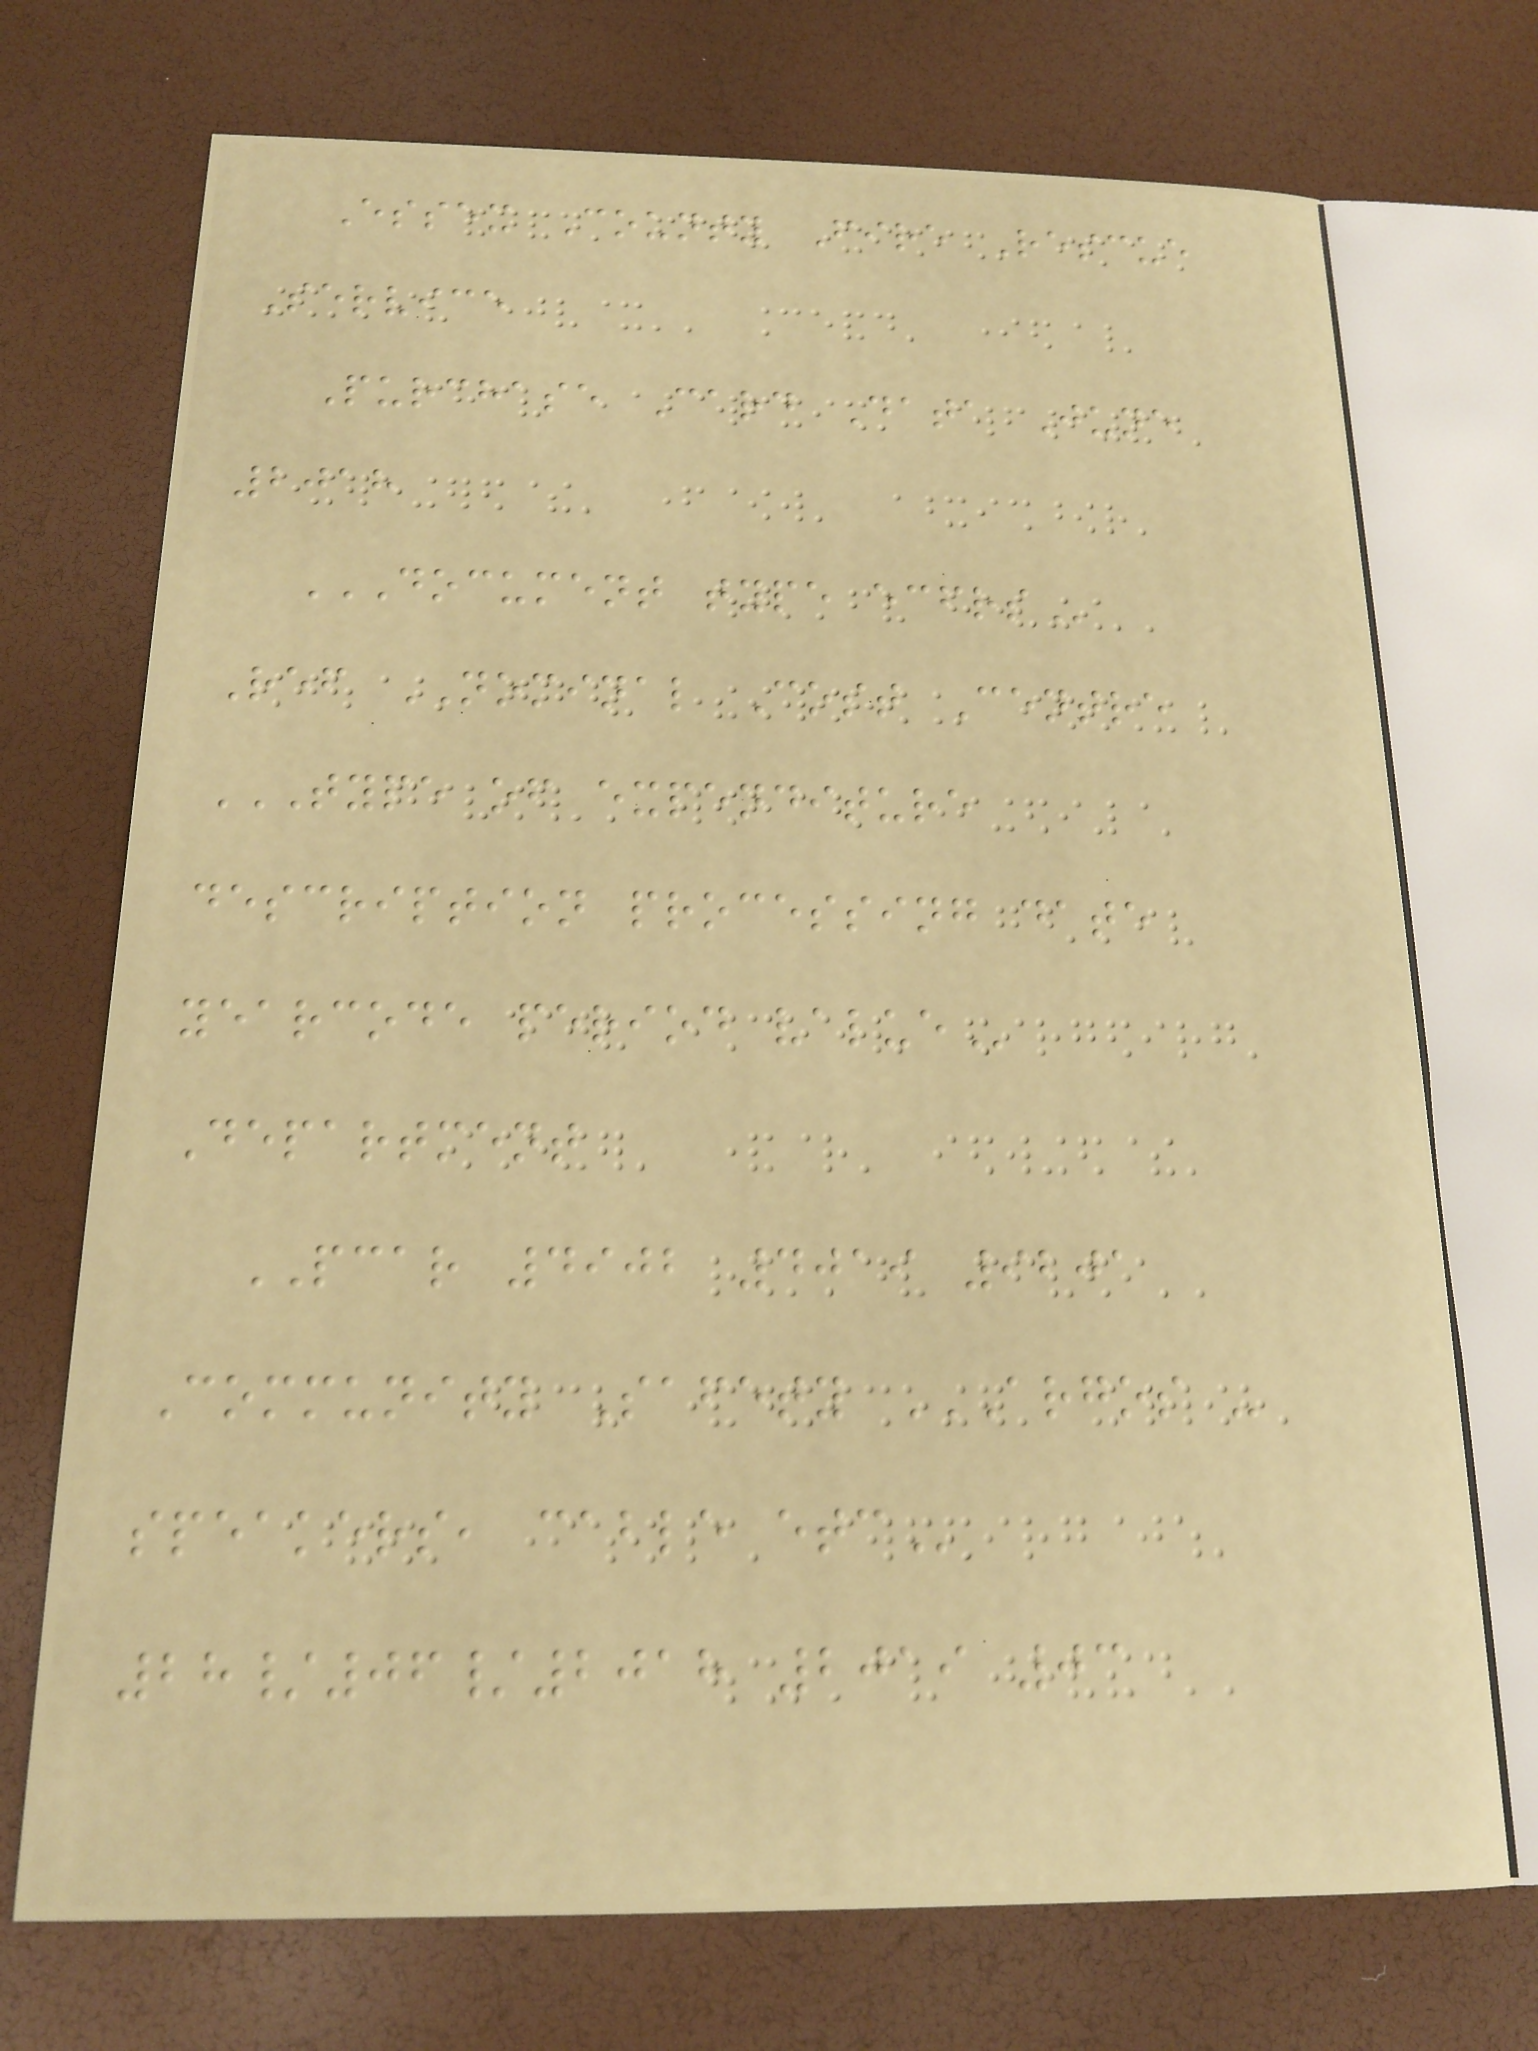Essex County Fire Rescue
Service
Purchase Card Data June
2018
DOCUMENT TYPE ECFRS
Ref NOMINAL Cost Centre
TYPE OF EXPENDITURE
DESCRIPTION PROCESSING DATE
YEARCODE PERIOD VALUE
Department
PCAR 4902 4019 9201
Community Safety ARGOS -
SPEAKERS, CABLE ETC
28/06/2018 2019 03
